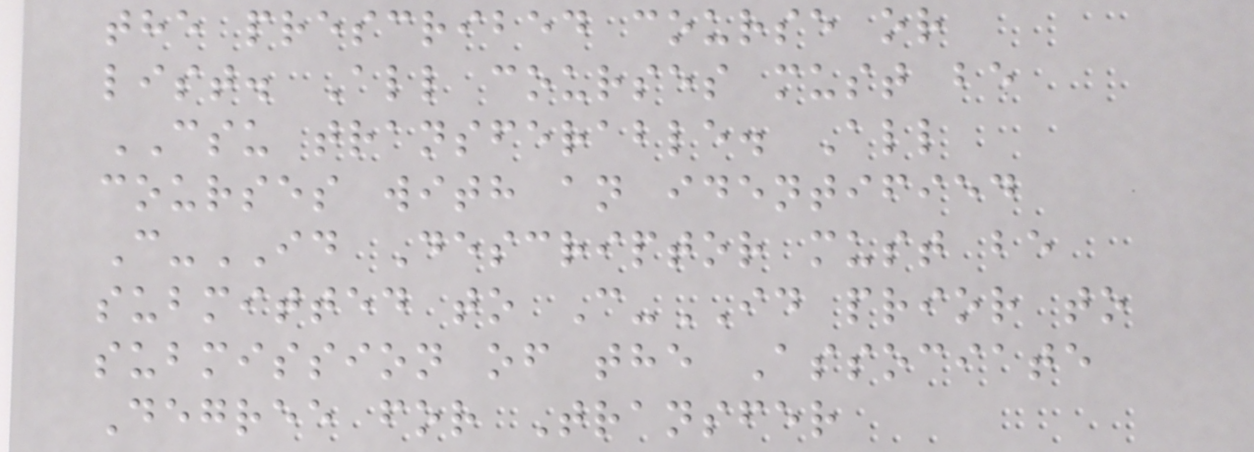the prescribed course or
list. All courses must be
CSU transferable. All
courses with an identified
C-ID Descriptor must be
submitted to C-ID prior to
submission of the Associate
Degree for Transfer
